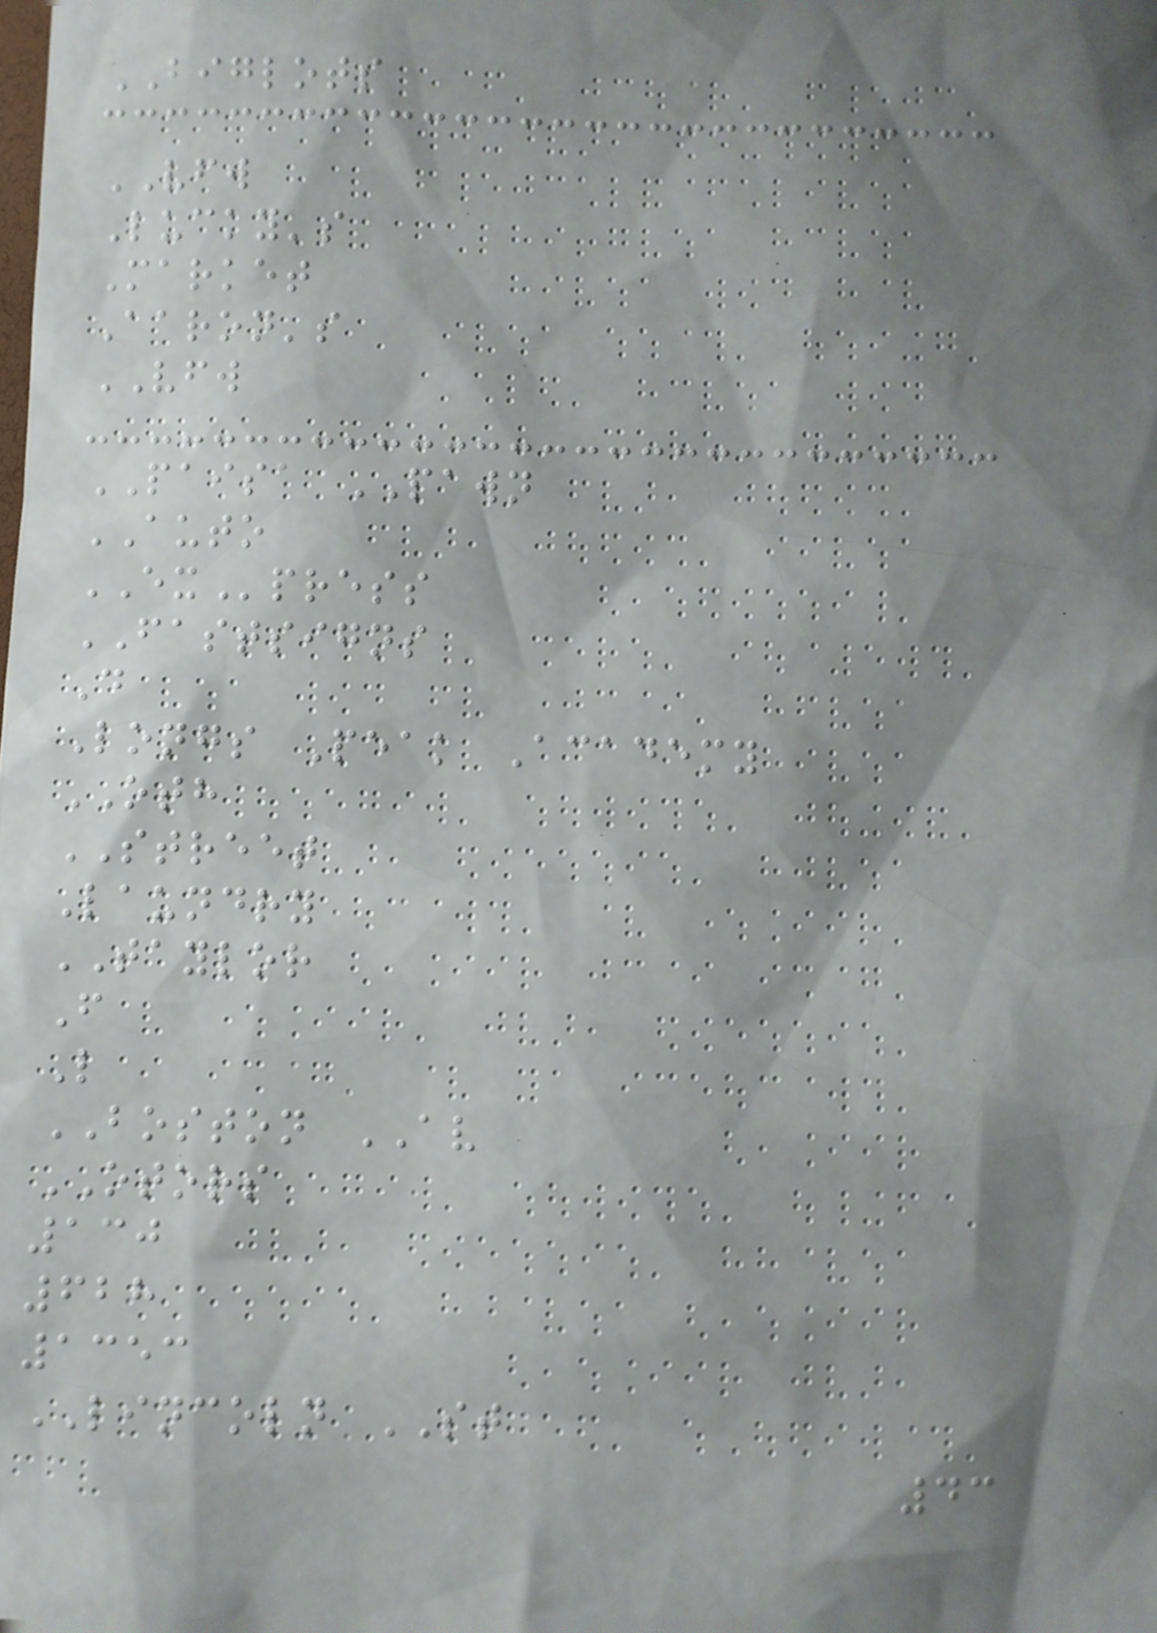BIGLOTS
VFW
Lucky's
Market
Aaron's
VFW
PAISA PAWN
AUTO
EXpress
FASTSIGNS
D
Longs Peak Academy
OTH
STREET
Laundry
TAYLOR
F
L
BOSTON AV
OTORS
130
628
1353
LINCOLN ST
43
